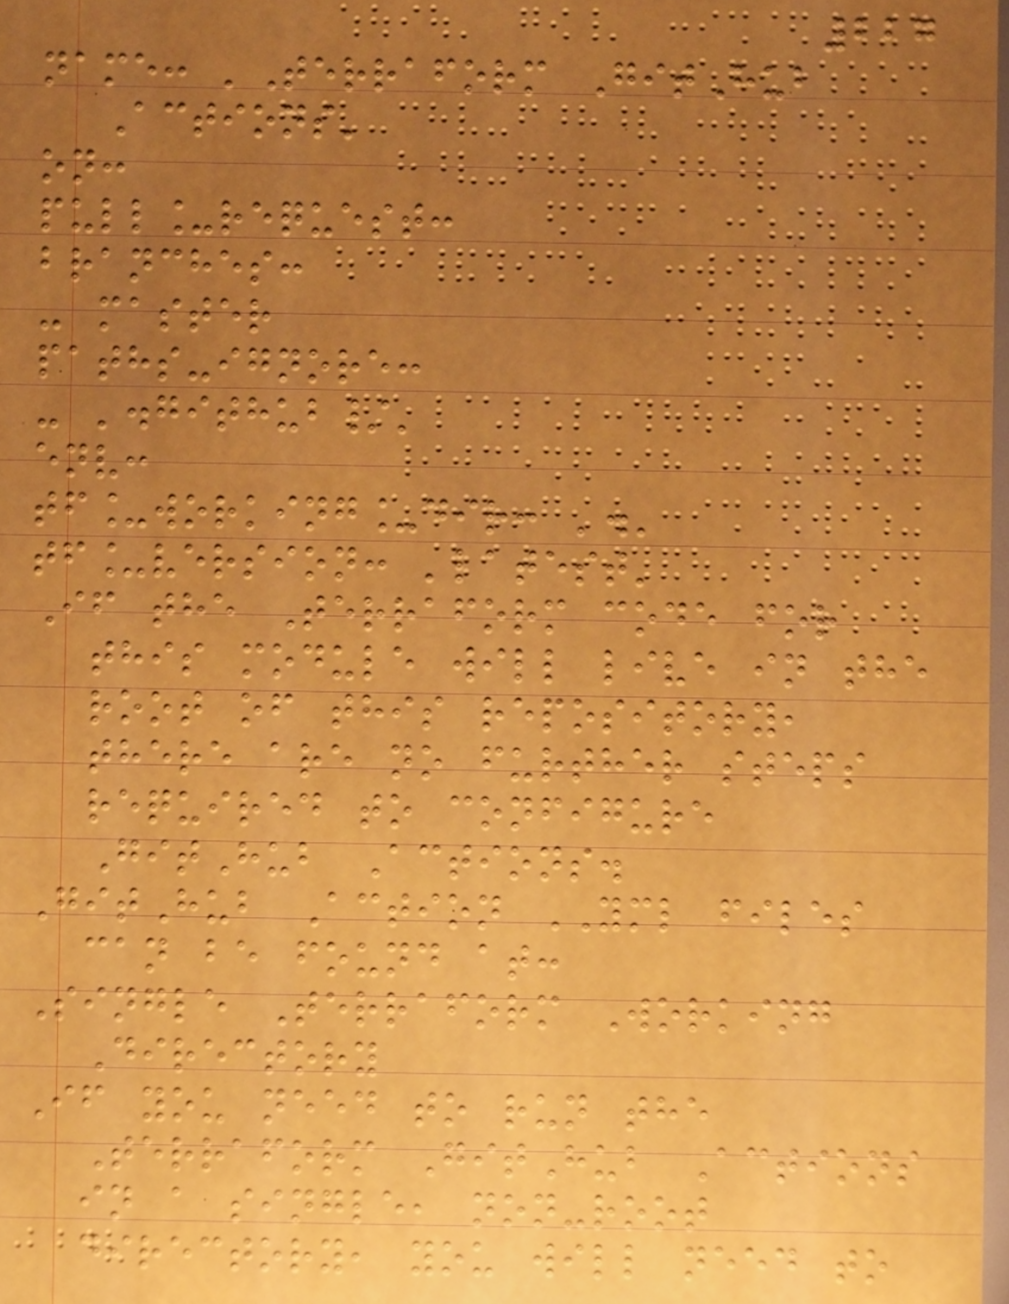227
name: 'Terraform GitHub
Actions'
on:
pull_request:
branches:
- master
paths-ignore:
- '.github/'
env:
tf_working_dir: '.'
tf_version: 'latest'
If the Terraform code for
this module will live in the
root of this repository,
there are no further steps
required to configure
GitHub Actions.
GitHub Action YML files
can be found at:
Single Terraform Working
Directory
If you need to run the
Terraform GitHub Actions
in a single, non-root
directory, you will need to
